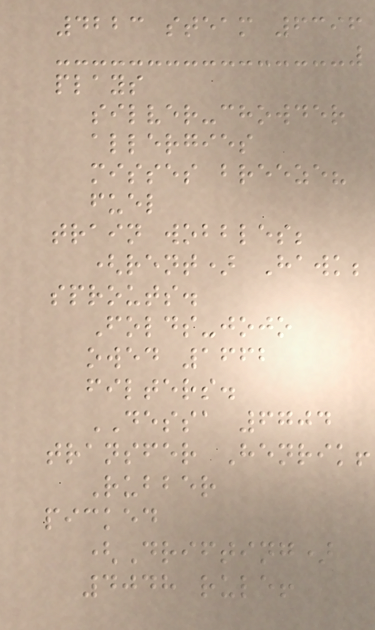4223 steam 6396
plays
silver-chowder
allergies
misses breeze?
fuel
train wobbles;
(rent) Hawk;
sprouts.
Folds-jojo
owed 1662
filters.
DESSA 6704
transfer Henrik!
Rubber
picked
(Drifting)
4048 rule!
